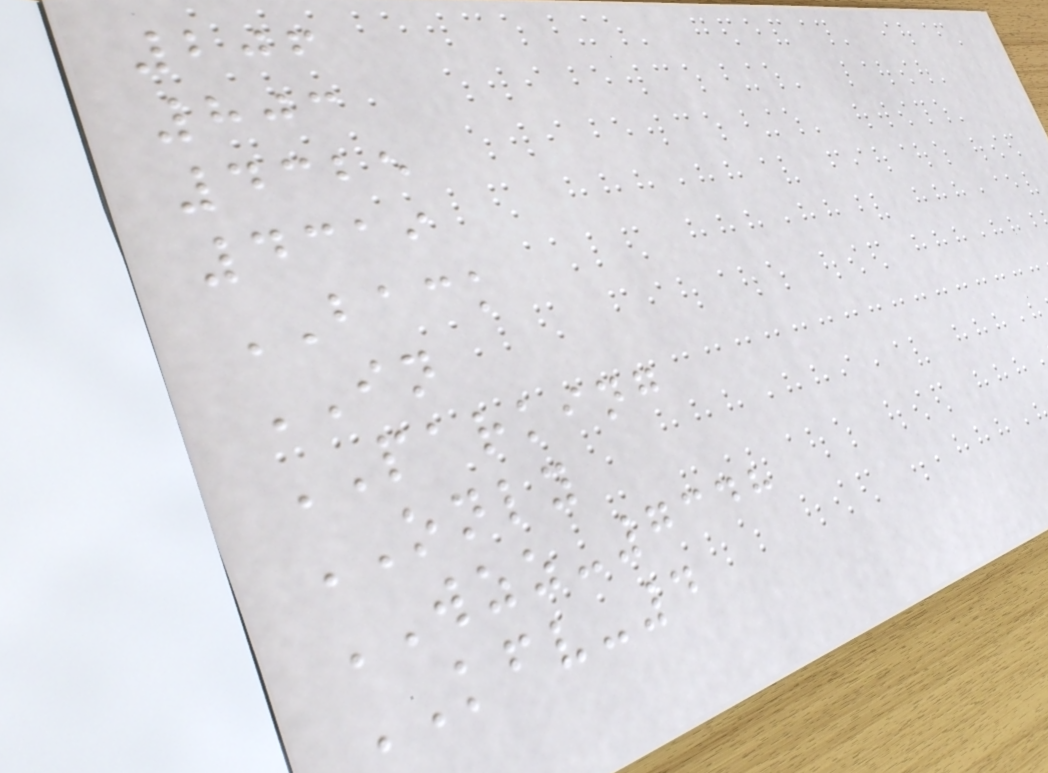206
803
4325
4319
BACK
IN
PARKING
ONLY
WZZ-7348
KFV-4
